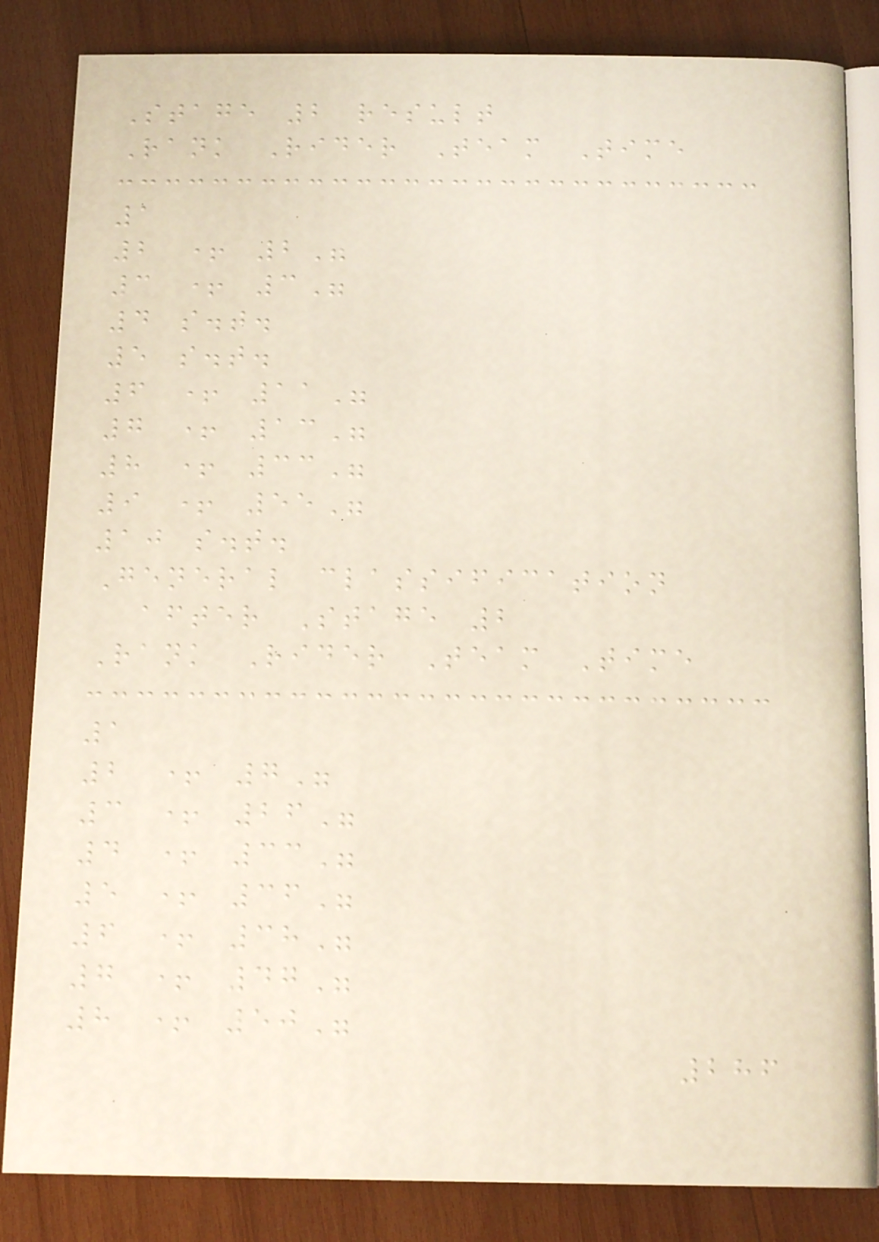Stage 2 result
Rank Rider Team Time
1
2 + 2"
3 + 3"
4 s.t.
5 s.t.
6 + 11"
7 + 13"
8 + 33"
9 + 55"
10 s.t.
General classification
after Stage 2
Rank Rider Team Time
1
2 + 7"
3 + 26"
4 + 33"
5 + 36"
6 + 38"
7 + 47"
8 + 50"
286
